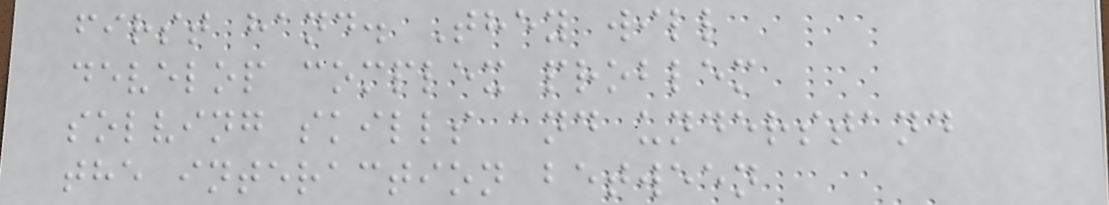first hand. They will
develop complex problem
solving skills and understand
the interaction between
